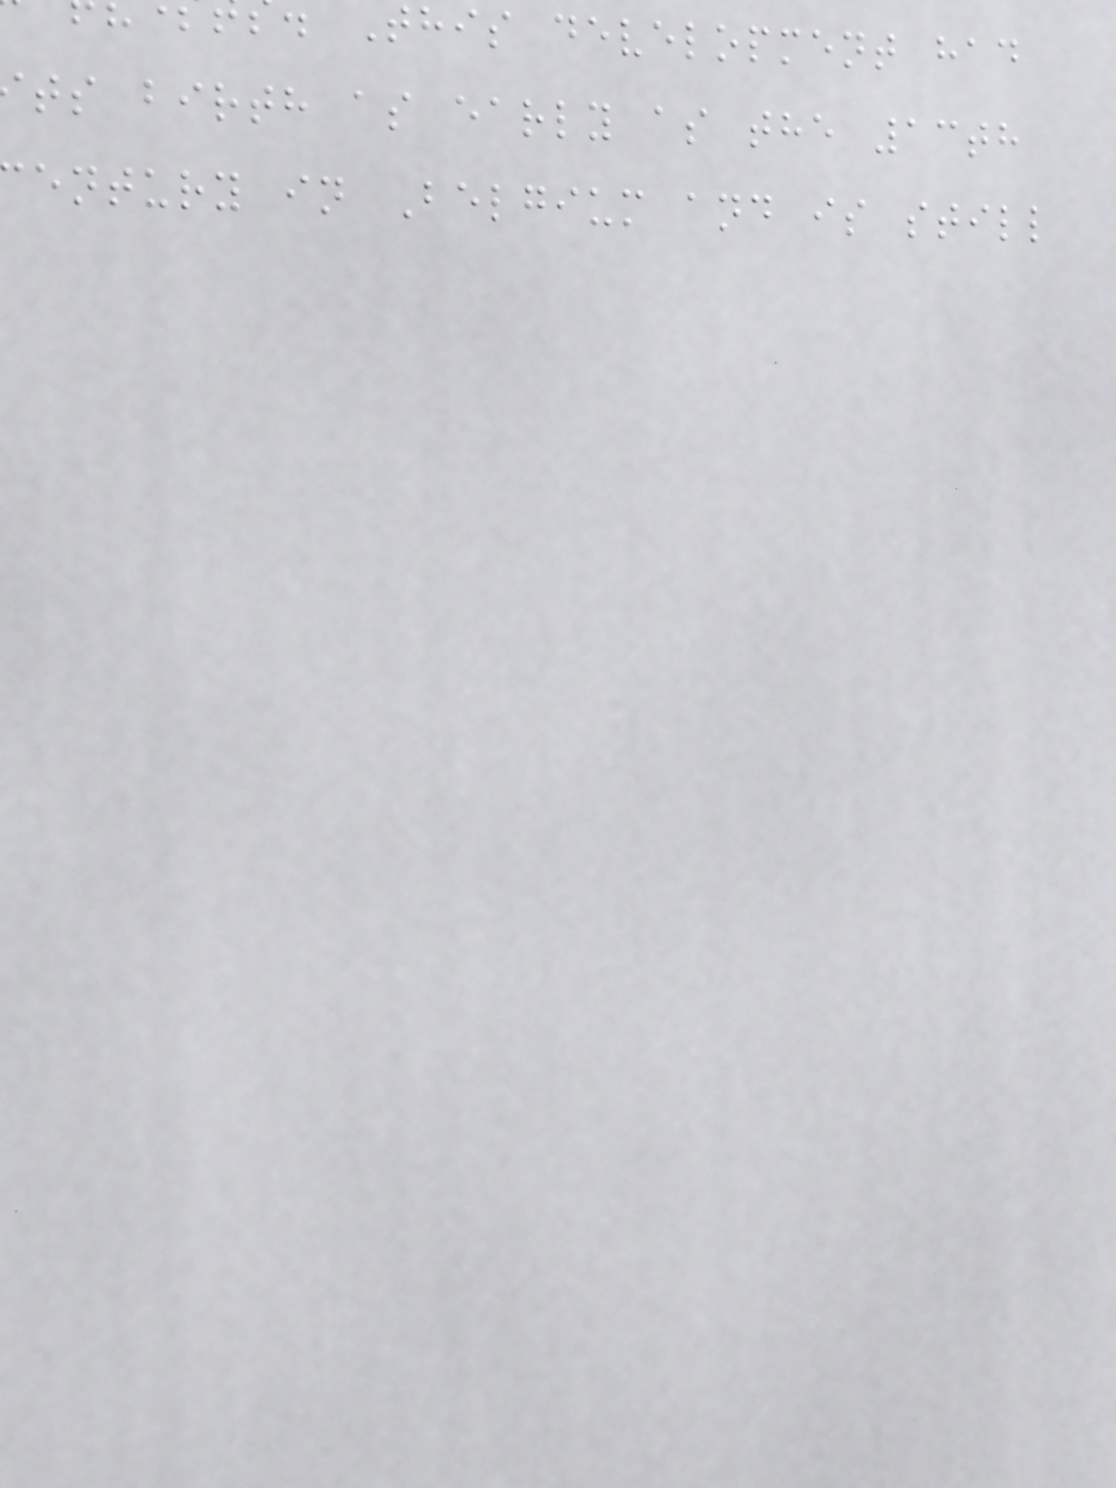This development had
ts birth as early as the 13th
entury in Belgium and is still
